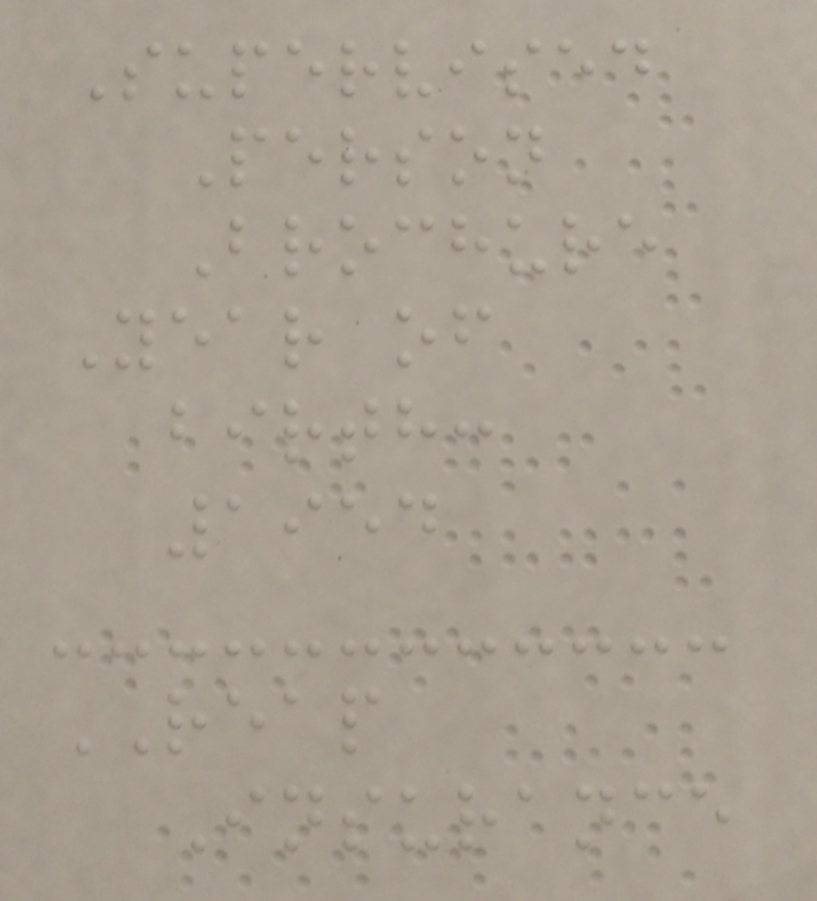Supervised
Person
Brochure
Year of
birth:
1954
REAP
Insurance
